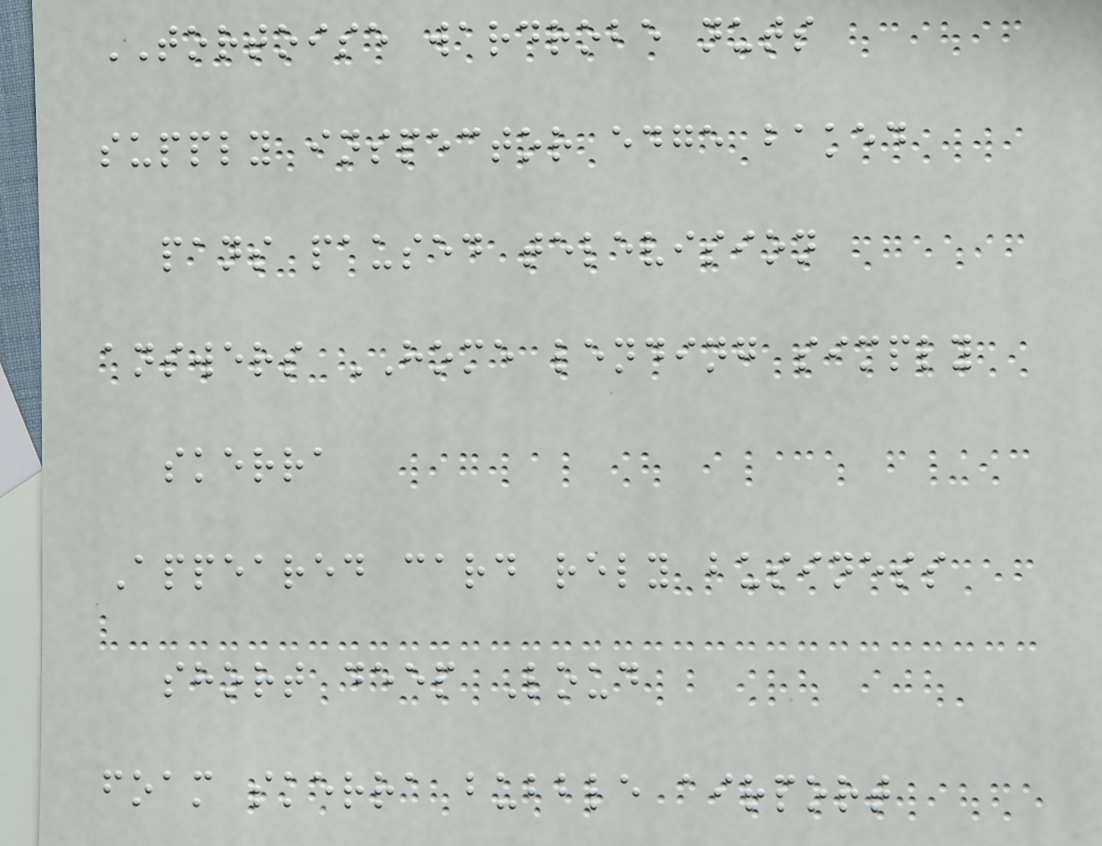TORTOISE wardrobe nuts
supply inspector edge baked
pans paused television
answers HOME lending simply
skerra
Appeared card rely business
short deep Loud
foam skerra bubble airport
